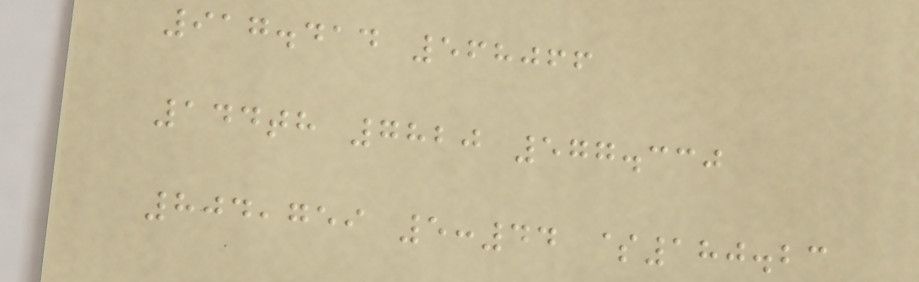917.414 568066
144th 7820 577.330
804,759 5:44 $180.23
